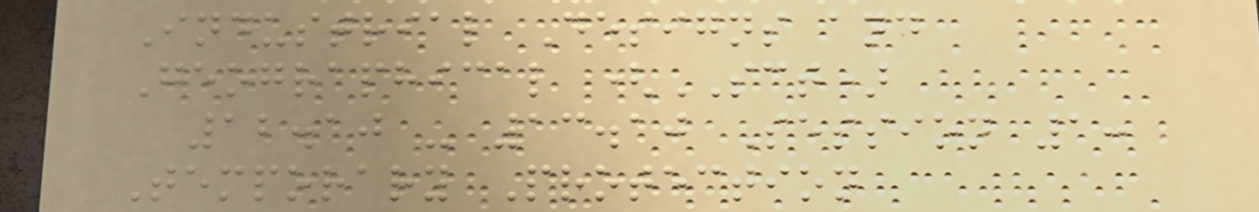Industrial Designs and
Geographical (SCT)
12.10 - 13.10 Session 1:
Temporary Protection
